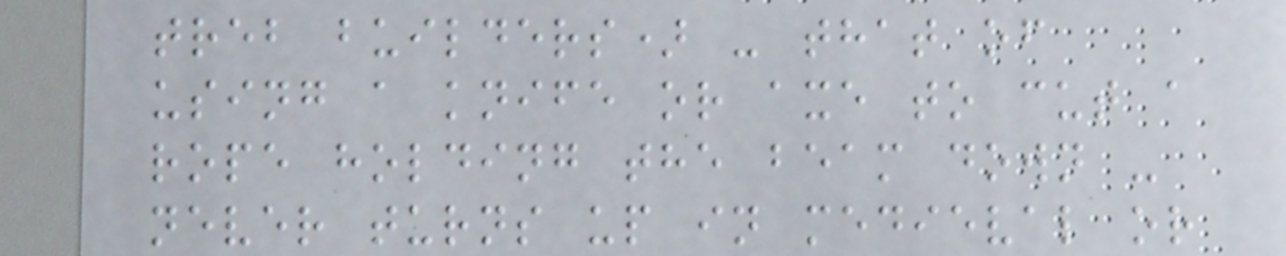treb builders) - that of
using a knife or axe to cut a
rope holding the beam down -
never turns up in medieval or
